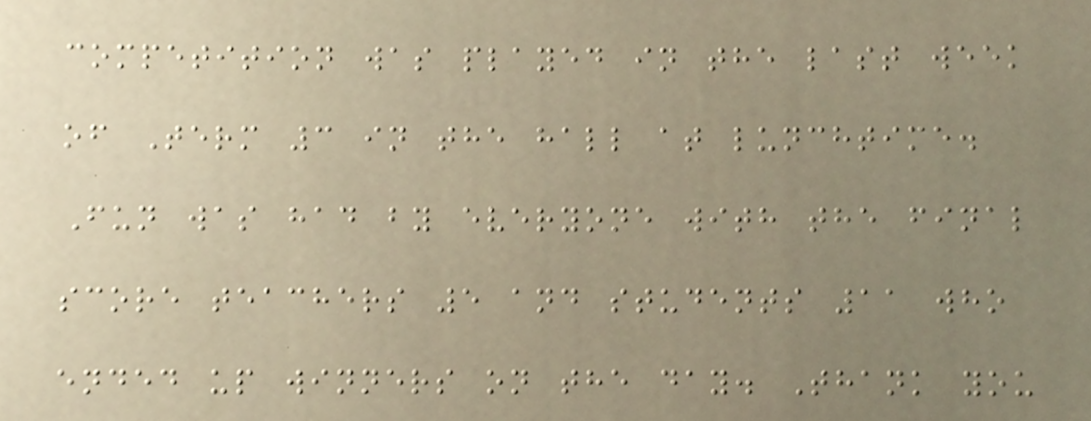competition was played in the last week
of Term 3 in the hall at lunchtime.
Fun was had by everyone with the final
score teachers 5 and students 11 who
ended up winners on the day. Thank you
